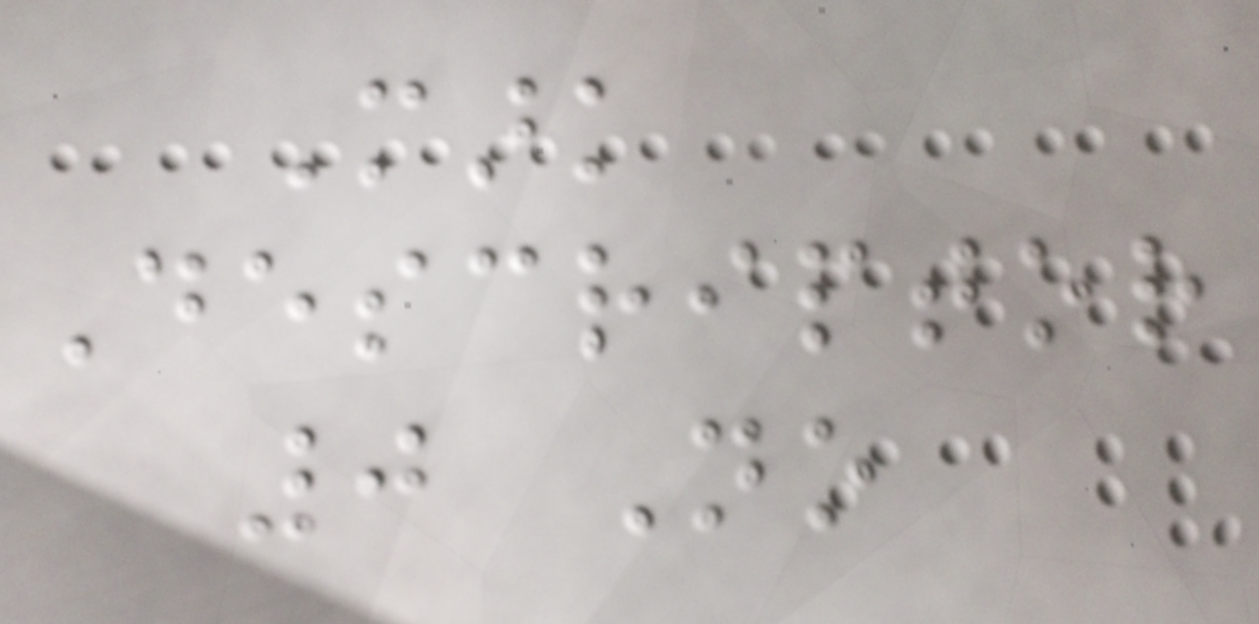Mark
Descriptor
0 No
